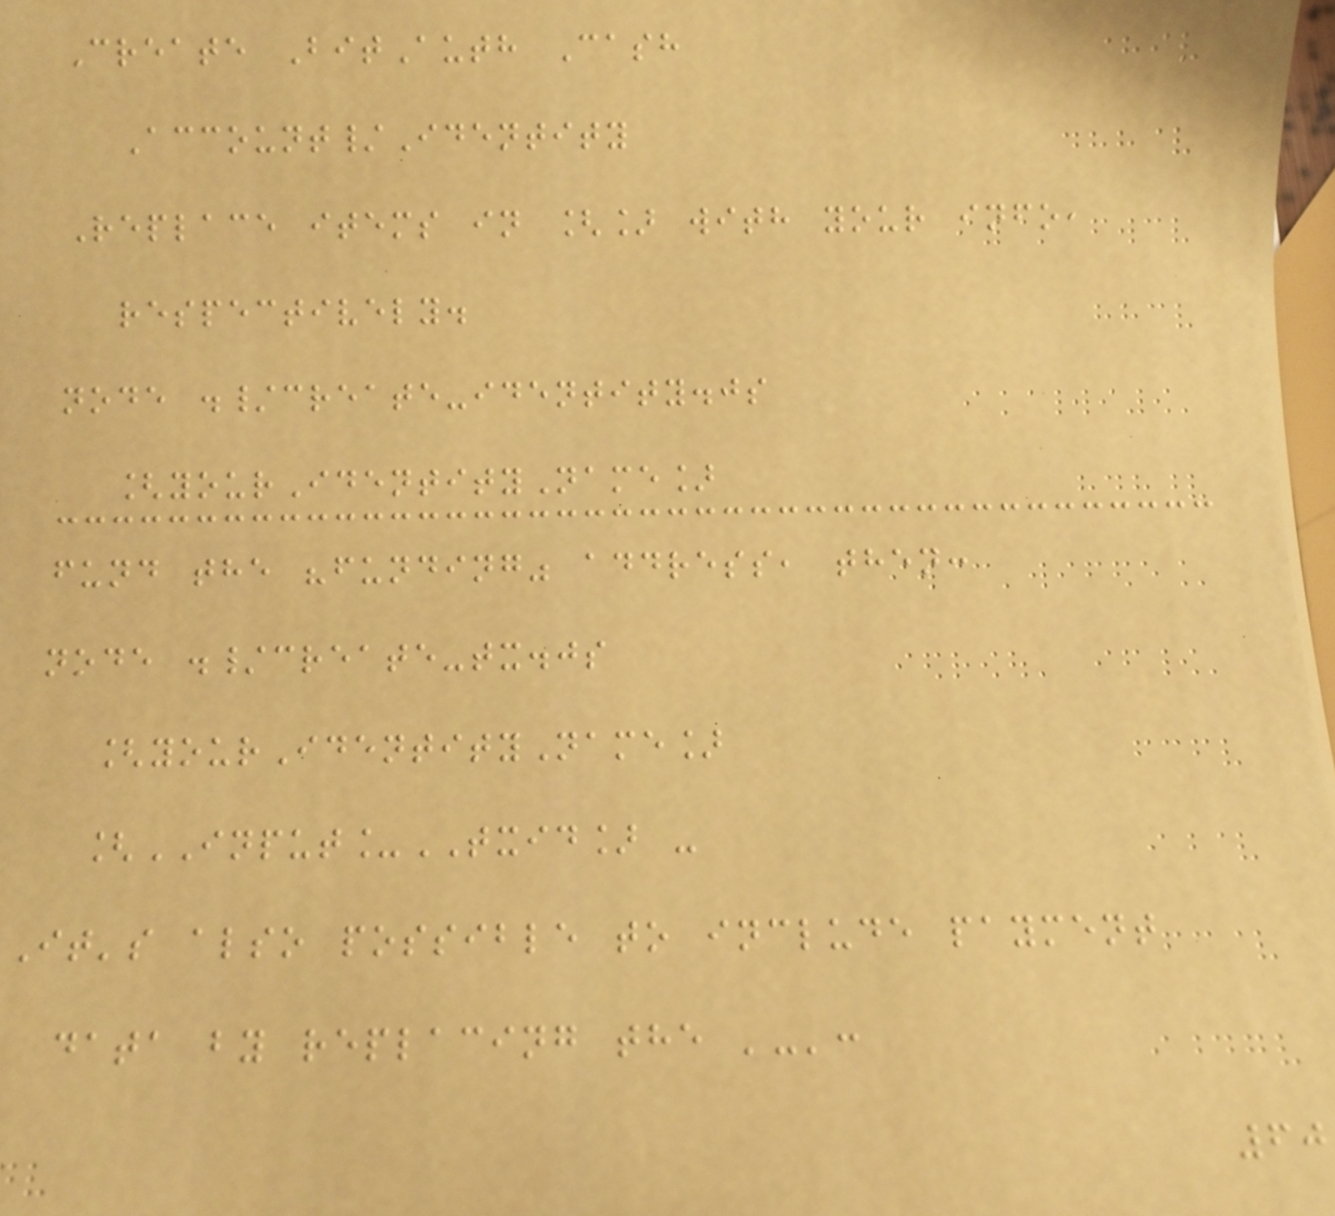Create BitAuth Cash
Account/Identity
Replace items in [] with your info,
respectively.
node ./create-identity.js
[yourIdentityName]
fund the "funding" address, then:
node ./create-tx.js
[yourIdentityName]
[INPUT_TXID] -
It's also possible to include payment
data by replacing the '-':
60
